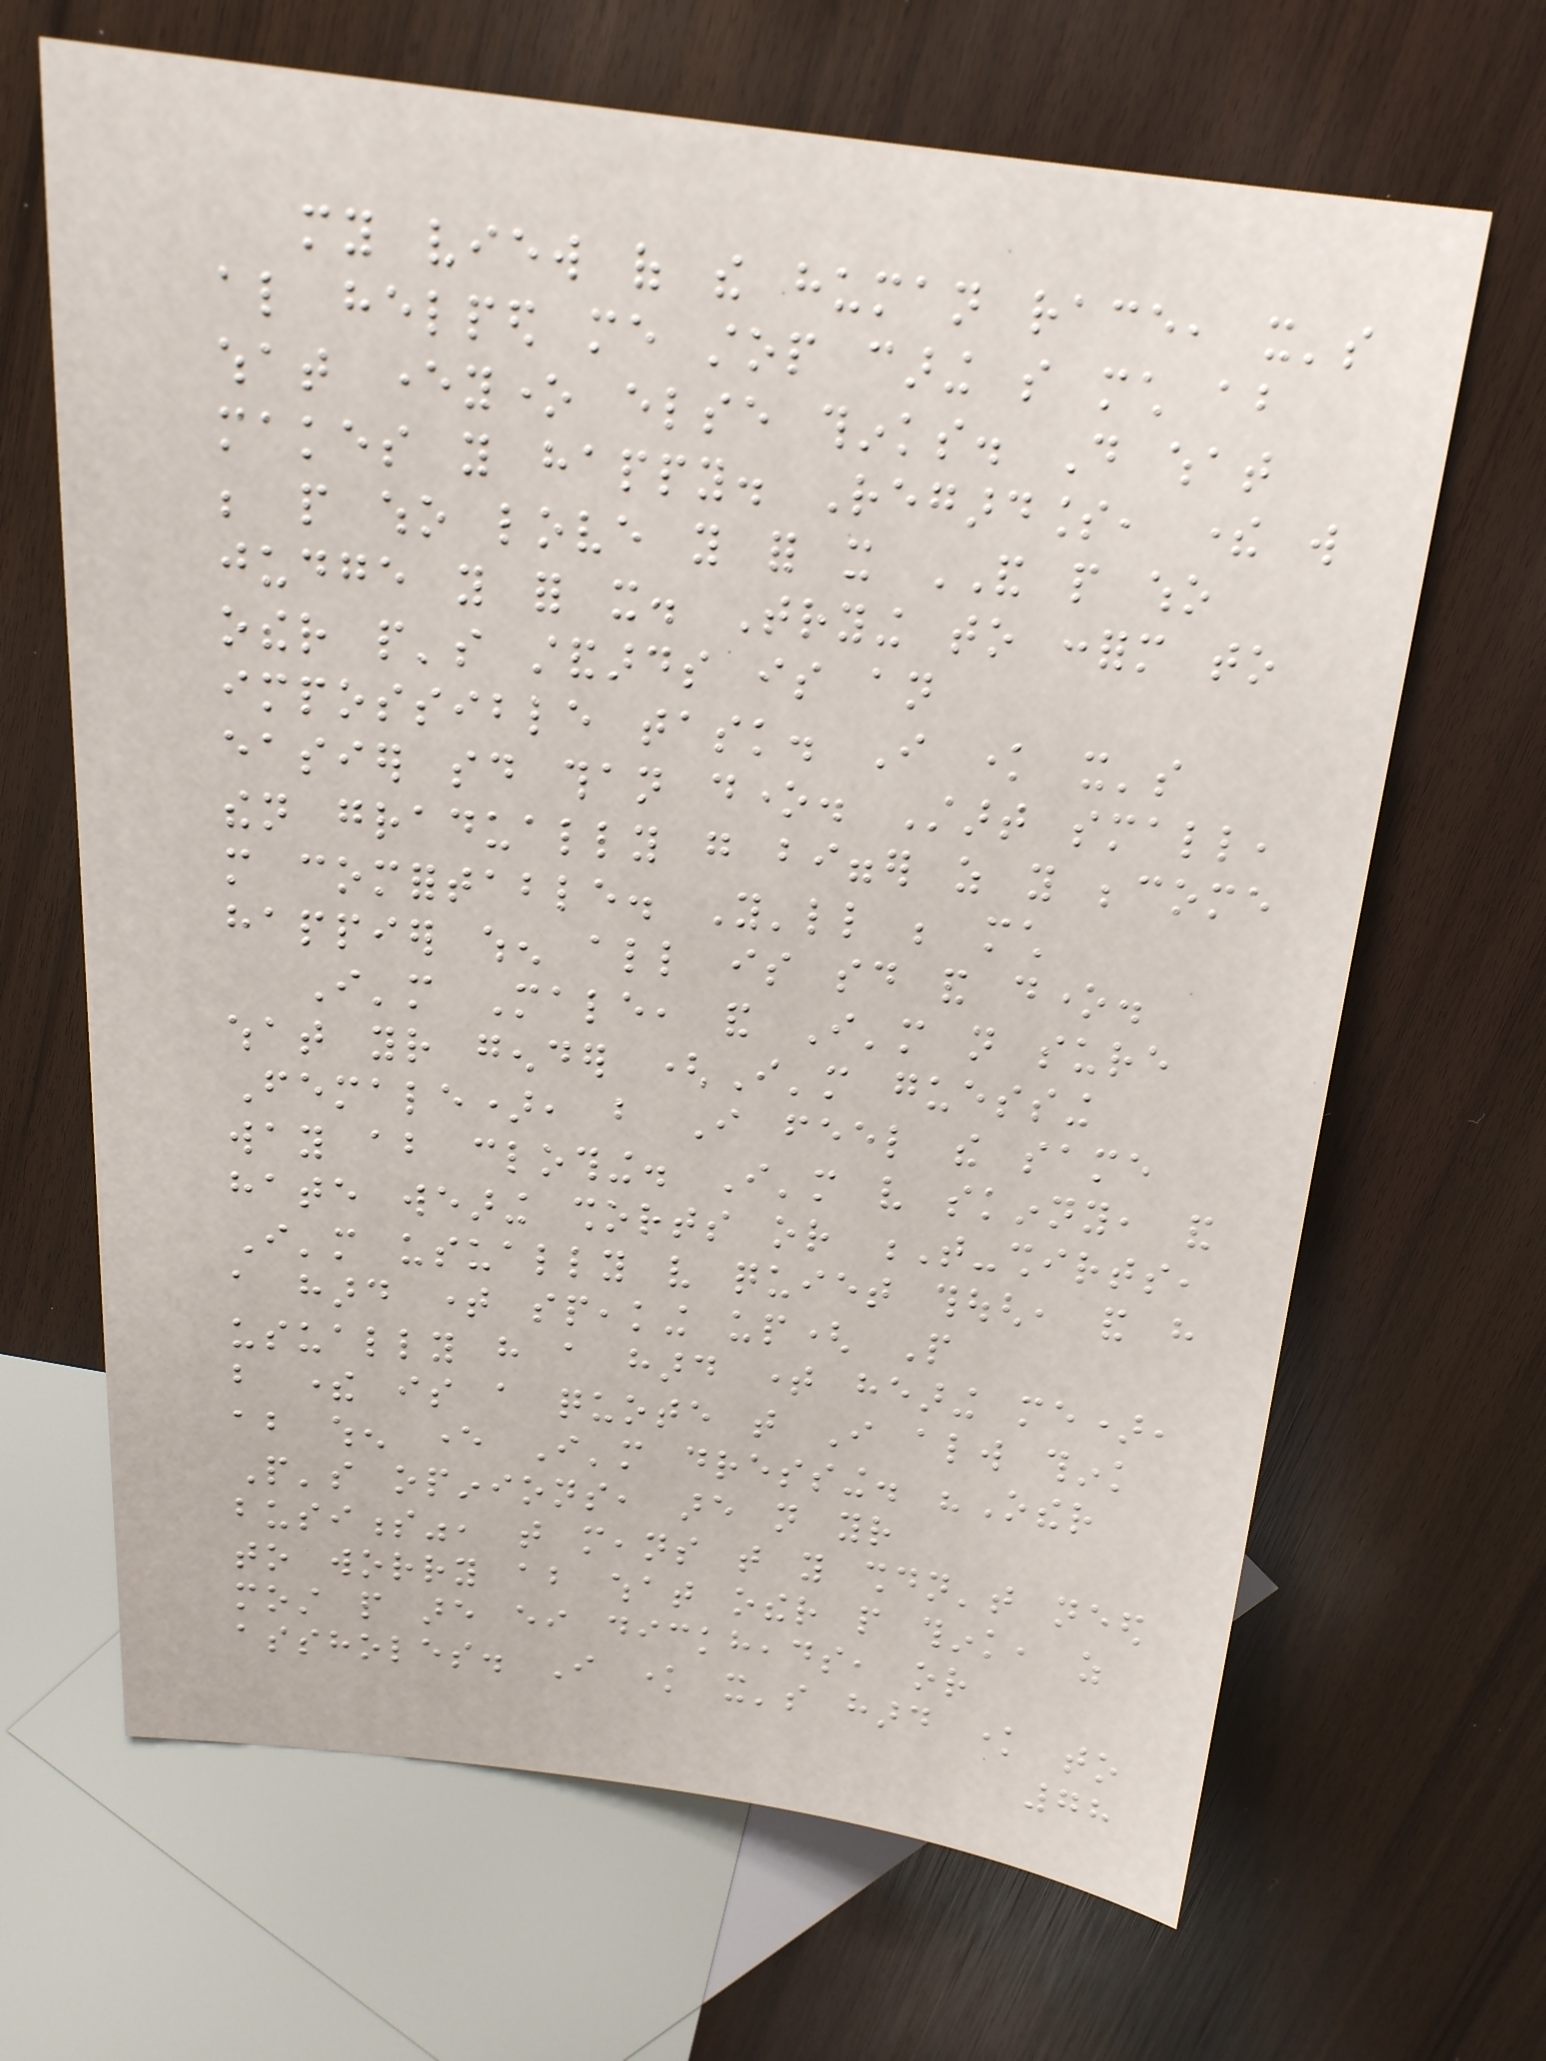my view of the human race, it's
also helped me stop caring so much about
what everyone else thinks. Do what
makes you happy. Regardless, there will
be people who love you for it AND people who
judge you for it. Trying to conform to
other people's standards is an
impossible task. I know it's
easier said than done. Start small,
then gradually go bigger as you become
more comfortable. You'll be much
happier when all is said and done.
I'm Male, and I'm not sure
what your gender (I'm guessing
Female), but I feel the same
way about clothing. I'm very skinny, and
hate wearing shorts or T-shirts,
I'm usually very quiet though, and have
a hard time speaking up( People
usually have a hard time hearing me),
but there is a quote that I always think
about when ever I'm dressing. "Other
People's opinions, are not your
business", that means that you shouldn't need
to worry about what other people think, as
most people are either dickheads, or
assholes. I know it's hard know to
78
